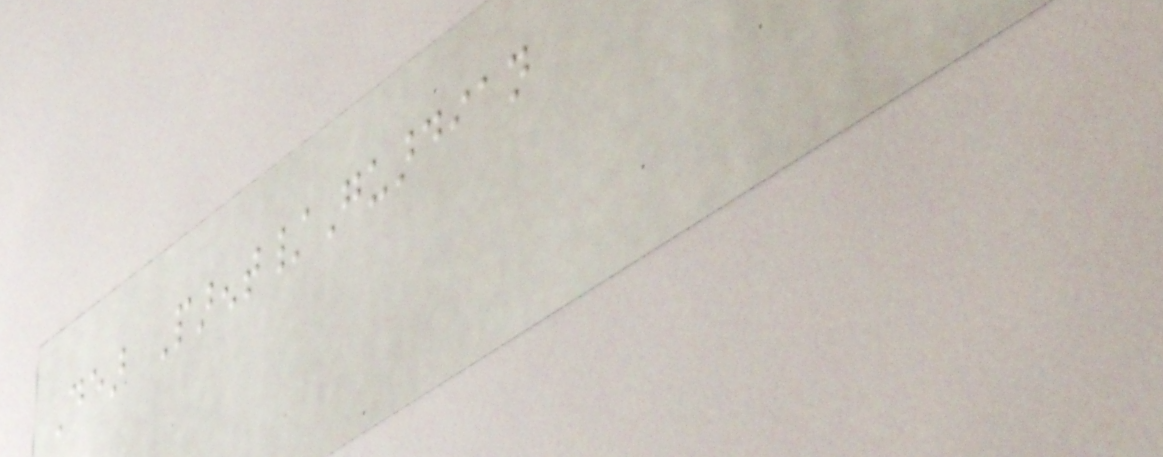Dear Parent/Guardian
